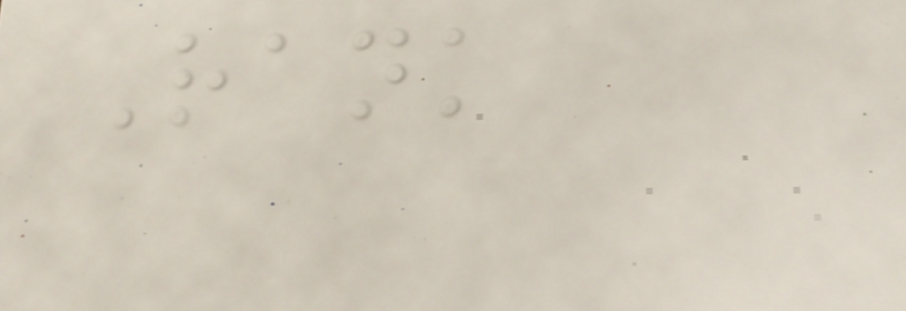Rank
